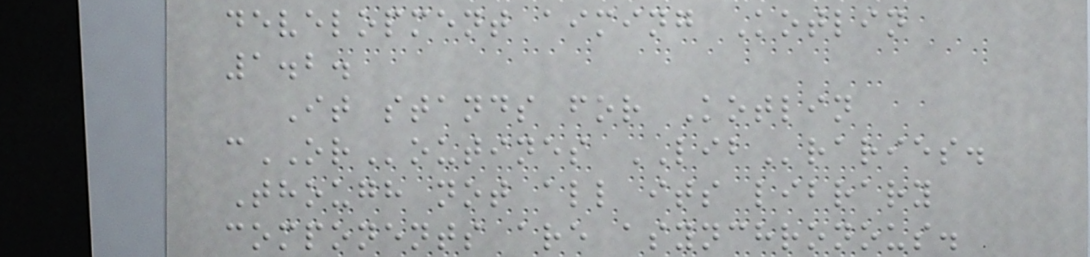development aiming Kotlin
1.2.
It stands for Kotlin
cORoutines LIBraries.
Though not all its library
components are asynchronous.
